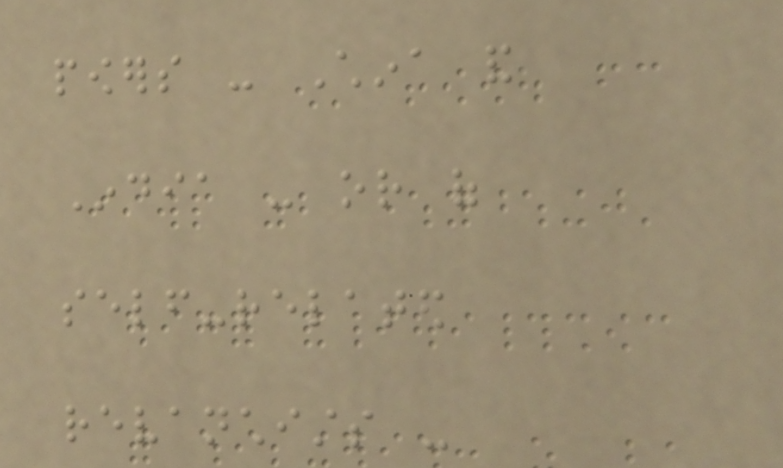powers - China and
India - or of
self-related
revanchists -
